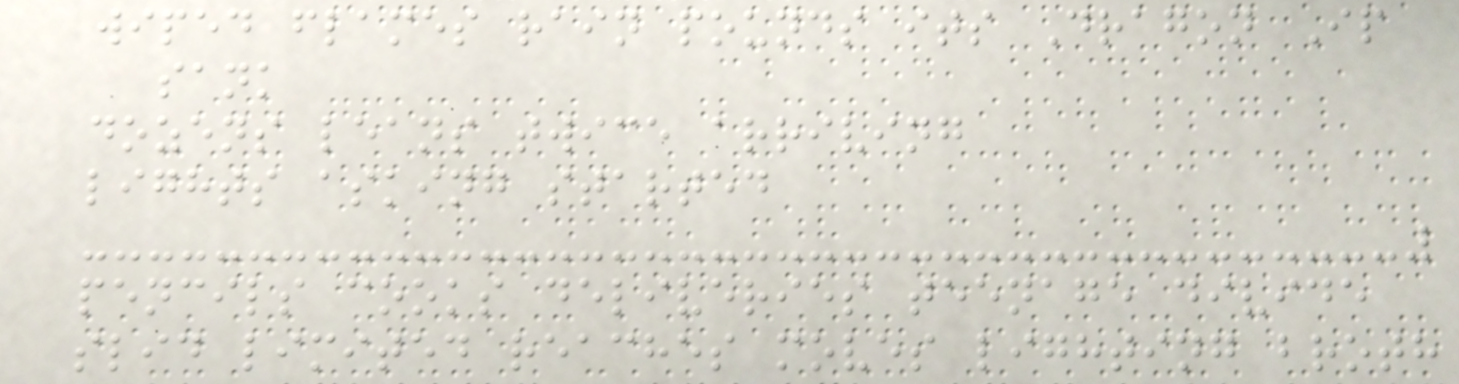wiped flames rain pounds its Dragon Ip
sank
dozens leans twice arriving
lights asking started
pencils cooks deliveries teenage divide
slid limited reaches moves lighting broth
